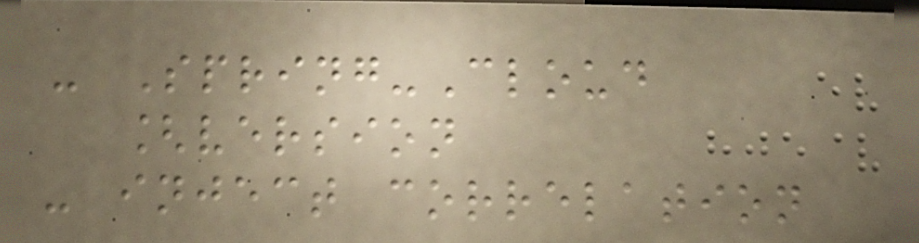- Spring-Cloud
[version
- inject correlation
